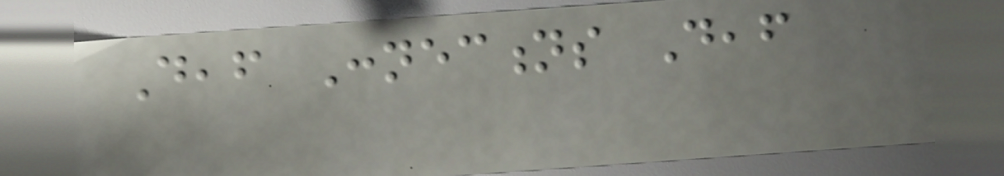Deaf Connections Deaf
